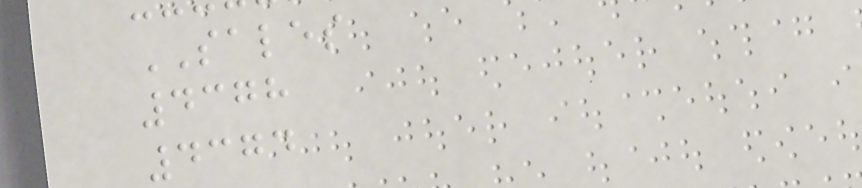SALES
4378
4374
